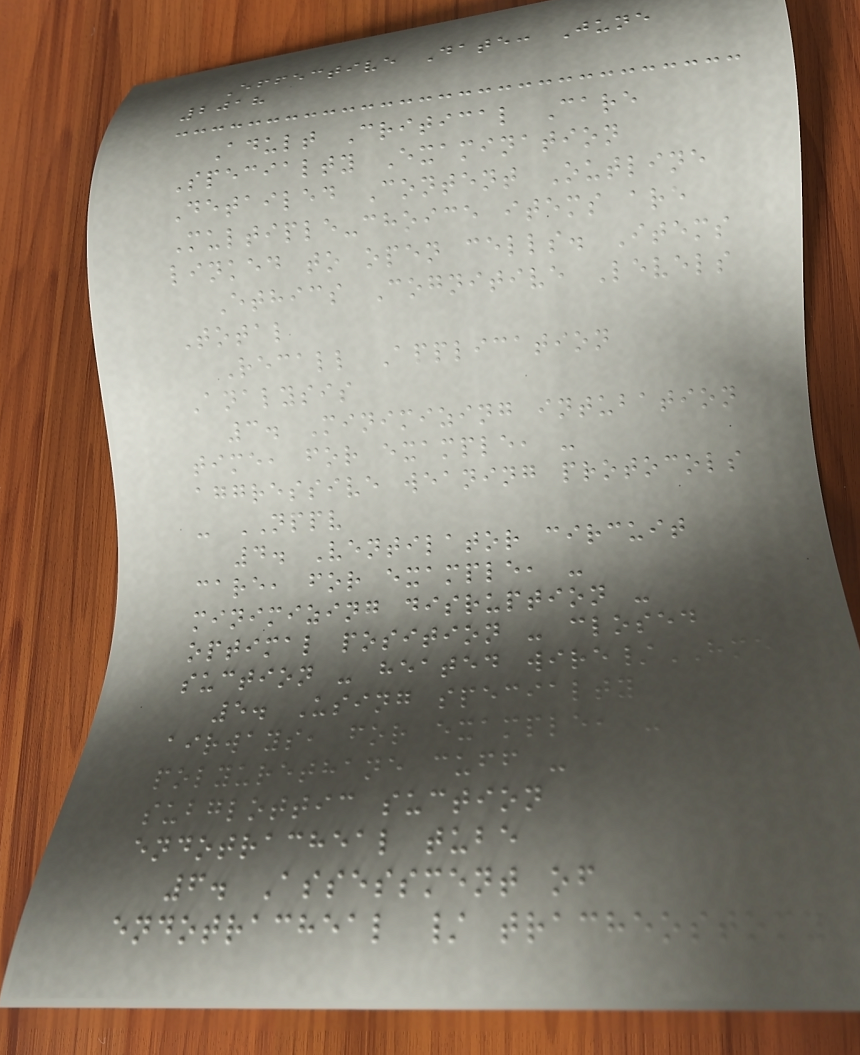Effective Date: June
2018
Adult Critical Care
Specialty Examination
Detailed Content Outline
Multiple-choice items are
linked to open cells. Items
Ethics Cognitive Levels
Total
Recall Application
Analysis
3. Minimizing intubation
time, for example, -
aggressive weaning protocols
- NPPV
4. Ventilator circuit
care, for example, -
minimizing disruption -
optimal position - closed
suction - heated wire/HME
5. Using specialty
airways, for example, -
polyurethane cuff -
subglottic suction
endotracheal tube
6. Assessment of
endotracheal / tracheostomy
